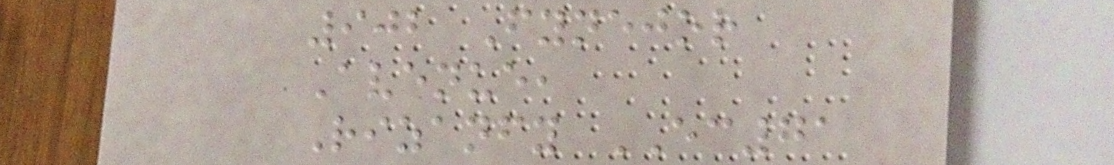902 Fynejor
Avenue,
Rizanfy EC71
